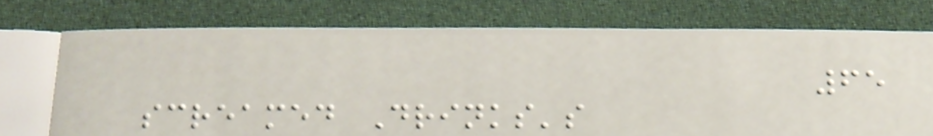65
screamed Drinks's
